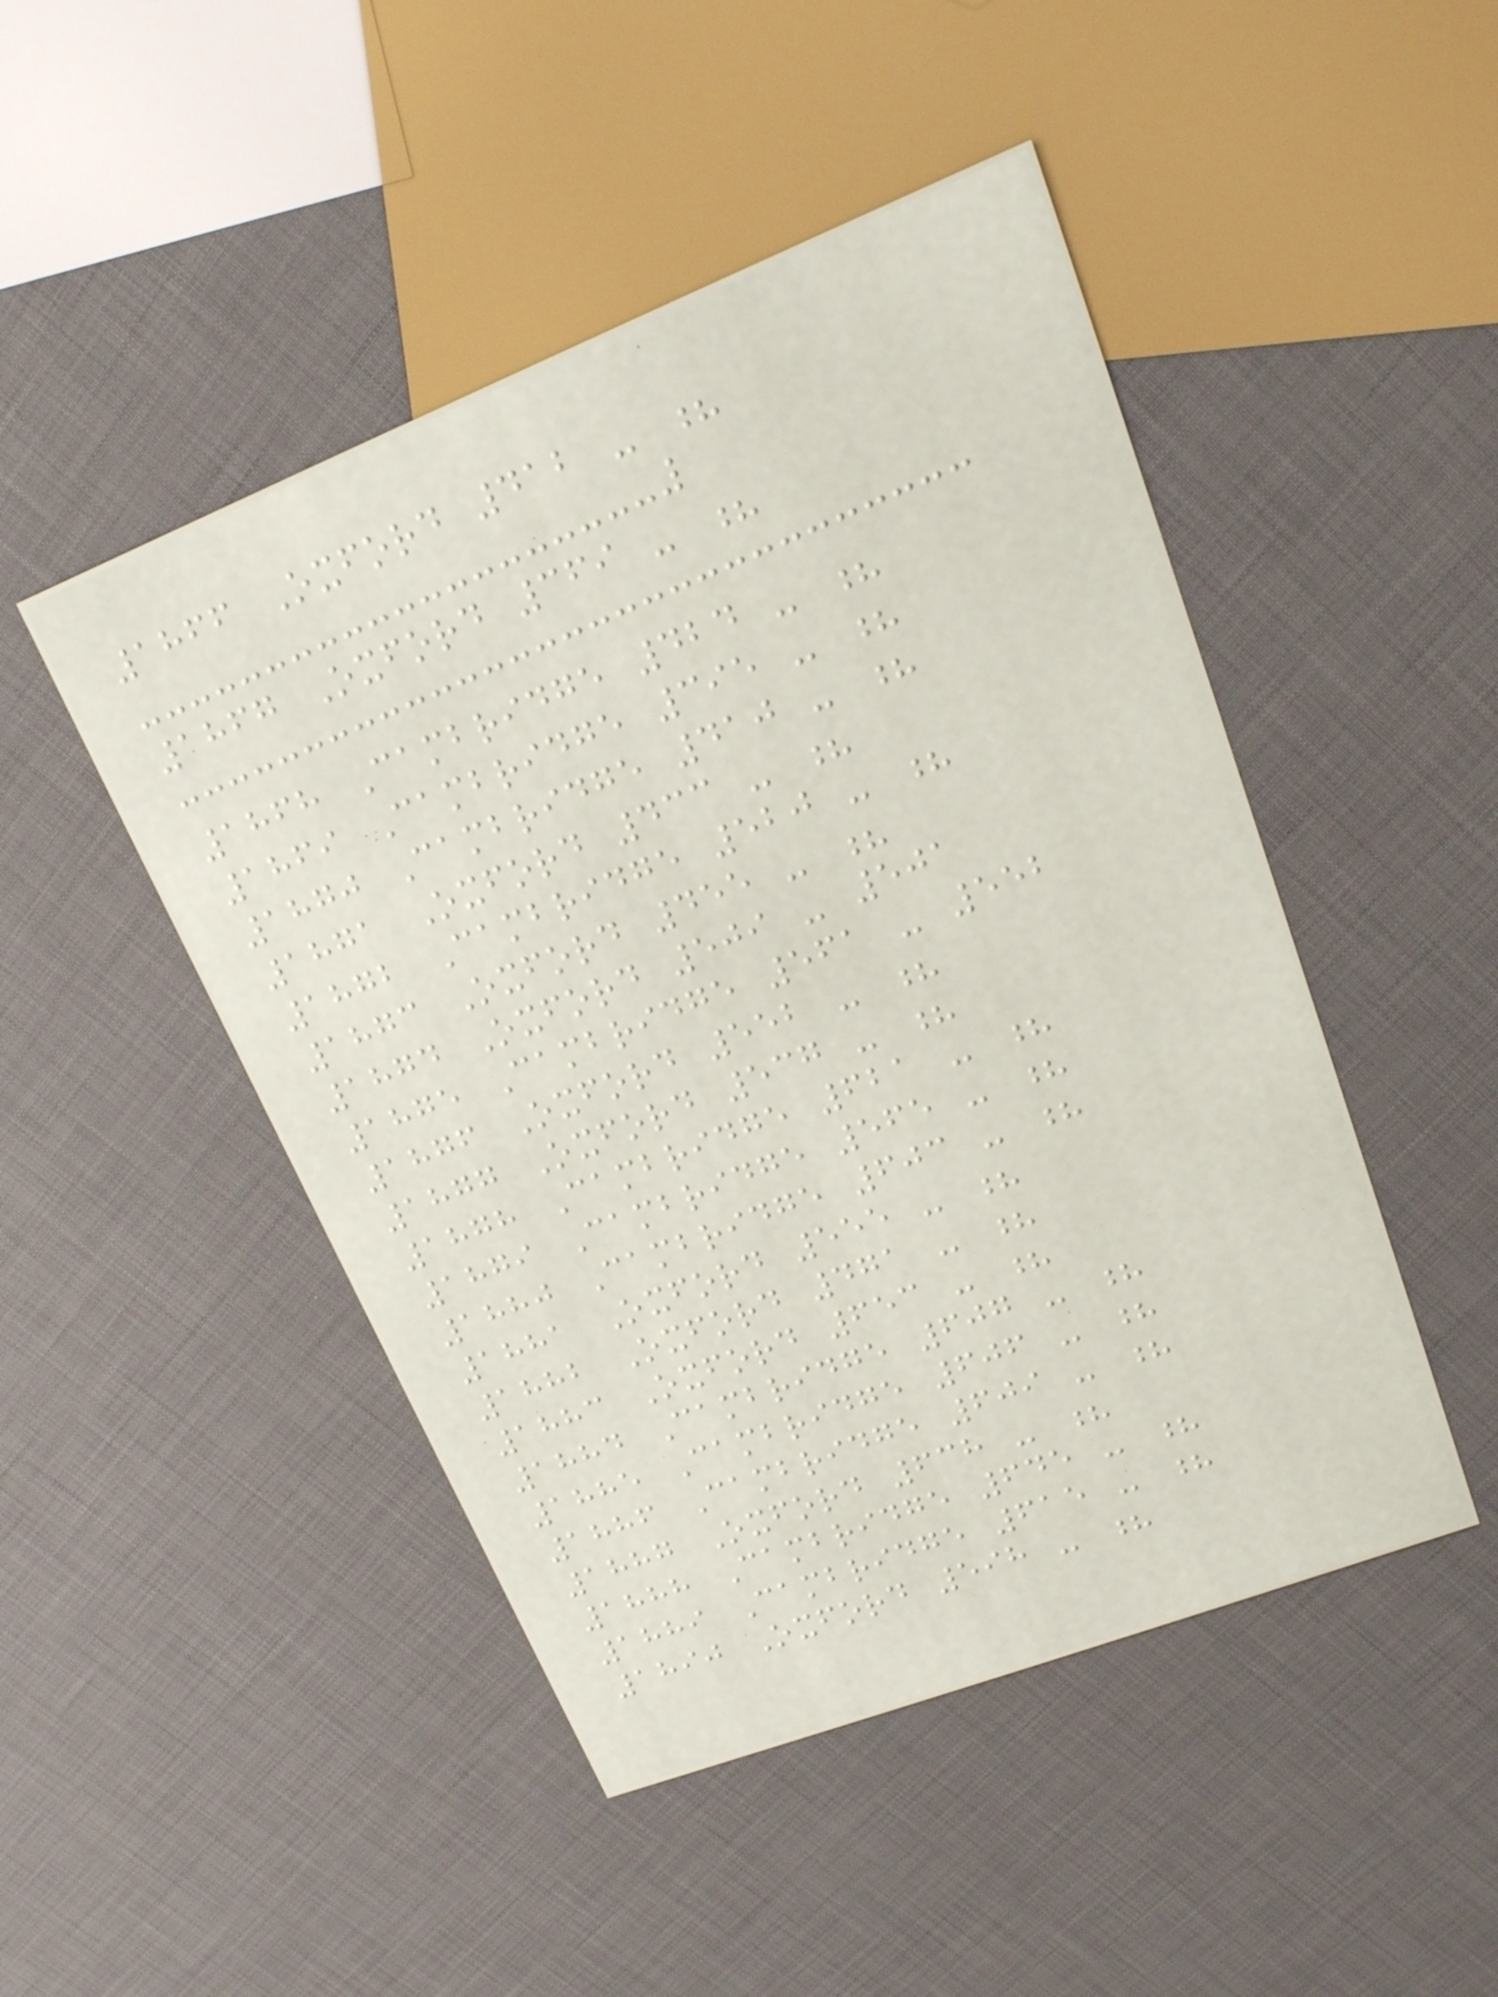1866 Oxford 412 - ?
1867 Oxford 369 - ?
1868 Cambridge 424 - ?
1869 Cambridge 395 - ?
1870 Cambridge 410 - ?
1871 Oxford 433 - ?
1872 Cambridge 520 - ?
1873 Oxford 455 - ?
1874 Oxford 509 - 501
1875 Cambridge 561 - 552
1876 Oxford 552 - ?
1877 Oxford 537 - ?
1878 Cambridge 621 - ?
1879 Cambridge 565 - ?
1880 Cambridge 603 - ?
1881 Oxford 555 - ?
1882 Oxford 471 - ?
1883 Oxford 653 - ?
1884 Cambridge 607 - ?
1885 Cambridge 606 - ?
1886 Cambridge 609 - ?
1887 Oxford 638 - ?
1888 Cambridge 645 - ?
1889 Cambridge 615 - ?
1890 Oxford 598 - ?
